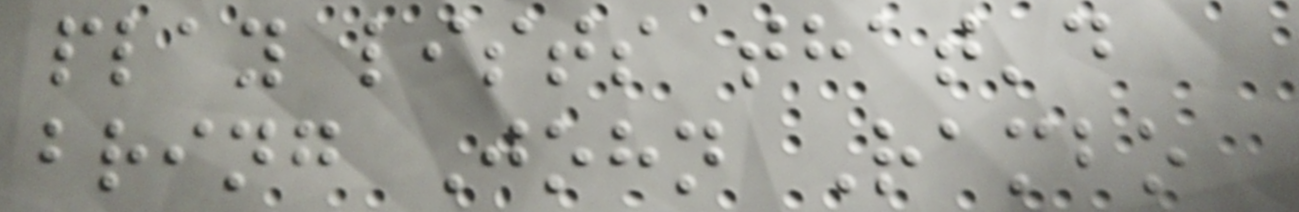play lists that'd
bring John Rambo
